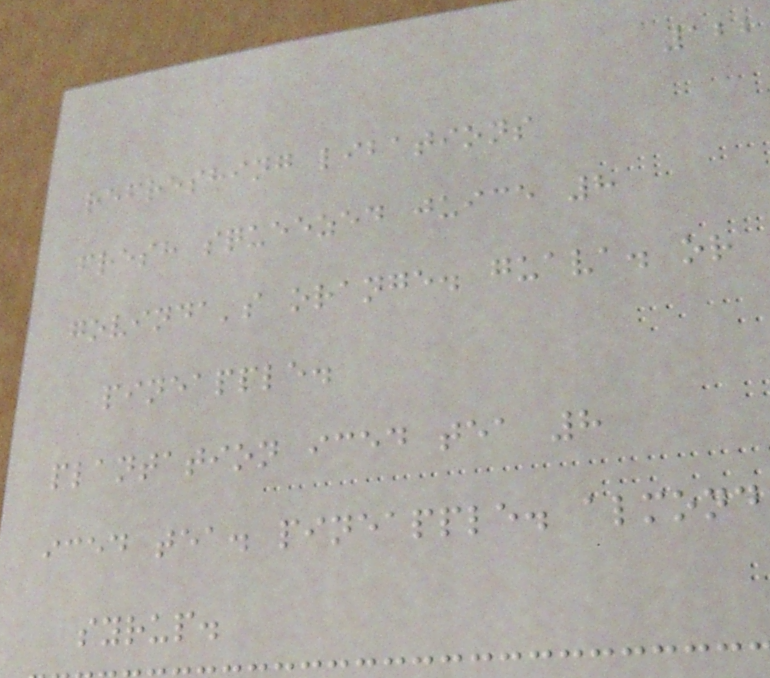122
refreshing libations
fresh squeezed juice 8
govinda's orange. guava. or
pineapple.
plantation iced tea 8
iced tea. pineapple. almond
syrup.
